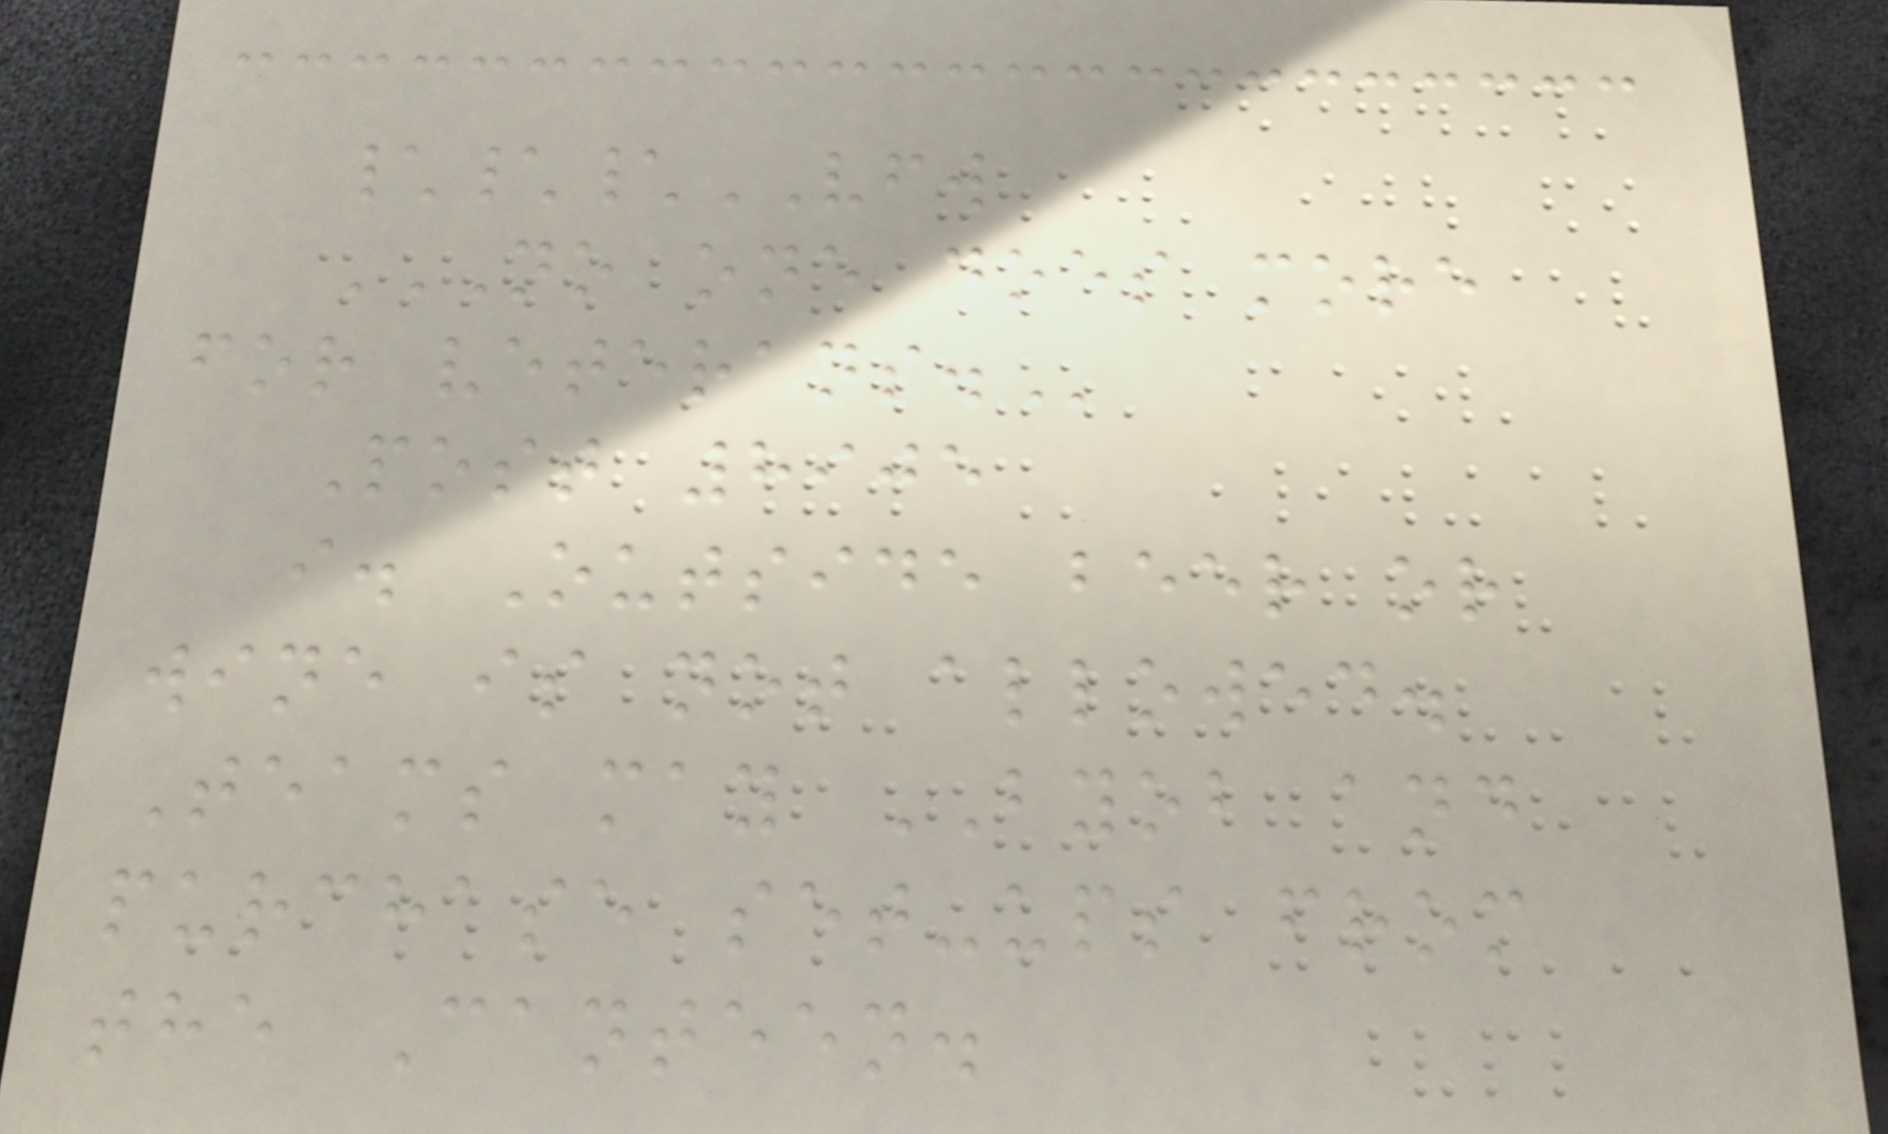\\\VFW
NO ONE DOES MORE
FOR VETERANS.
Post 8905
i. Outside beer or
wine is not allowed.
Teams may BYOB and
purchase set-ups from
the Canteen.
